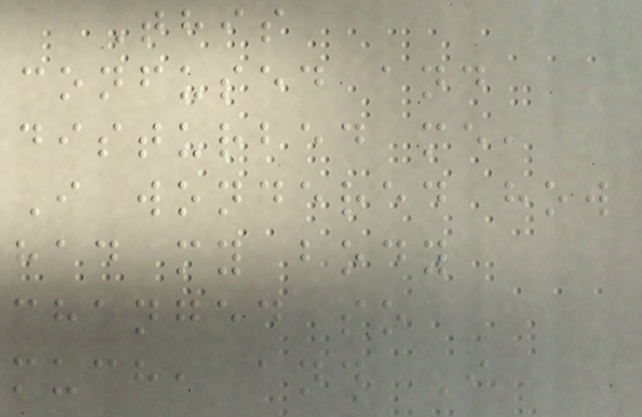This
confused and
disturbed me,
I wondered how
had my body
changed so
much, and I
